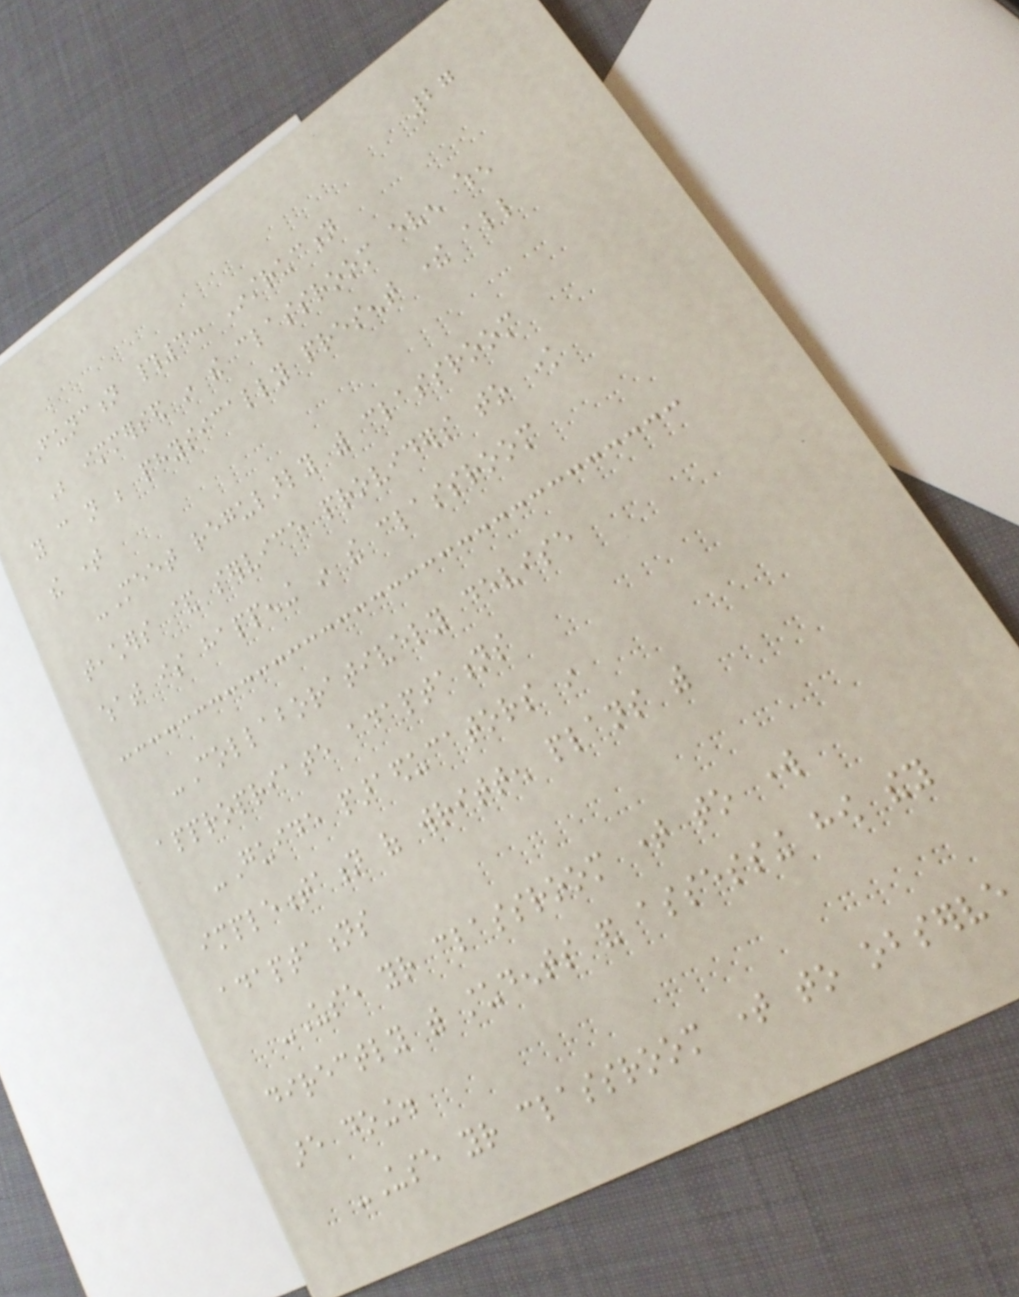27
Function #3: Instruction
Be immersed in the classroom even when
you can not be physically present there all
the time
-Meet regularly with classroom
teachers & service providers to know
what is happening in the classroom
-Collaboratively devise
appropriate adaptations
-Guide paraeducators in
implementation of written plans with
adaptations
-Use your classroom time to work
directly with students and assessing how they
are doing.
-Use your classroom time to observe
